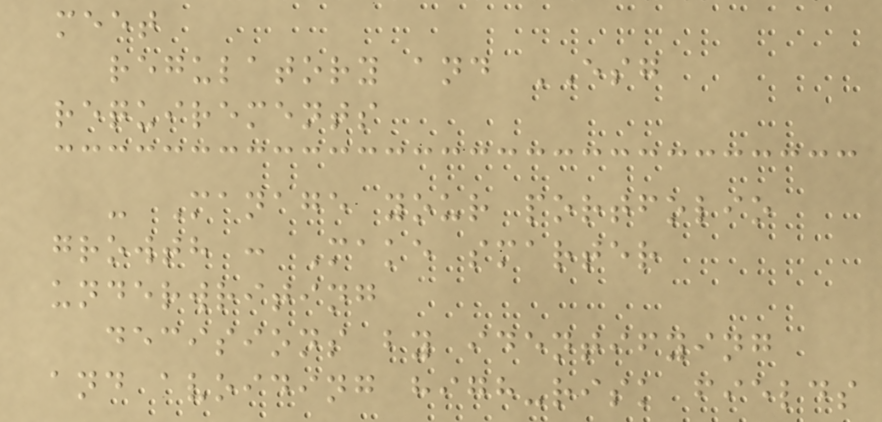meet
regulatory and ESG
requirements
- Manage your portfolio
growth : Make smarter
underwriting
decisions by identifying
and avoiding high-risk fields
